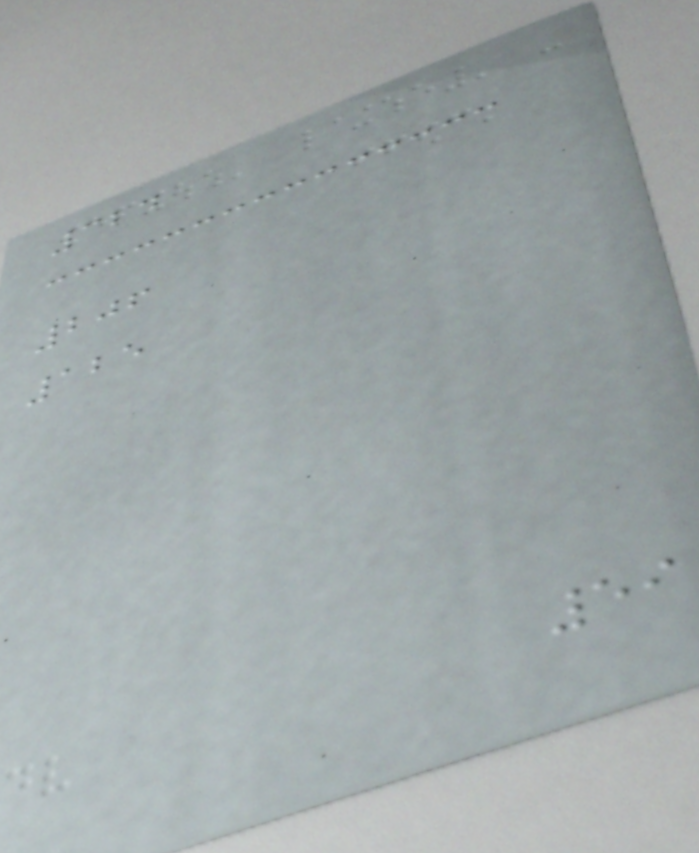324
206
125
59
